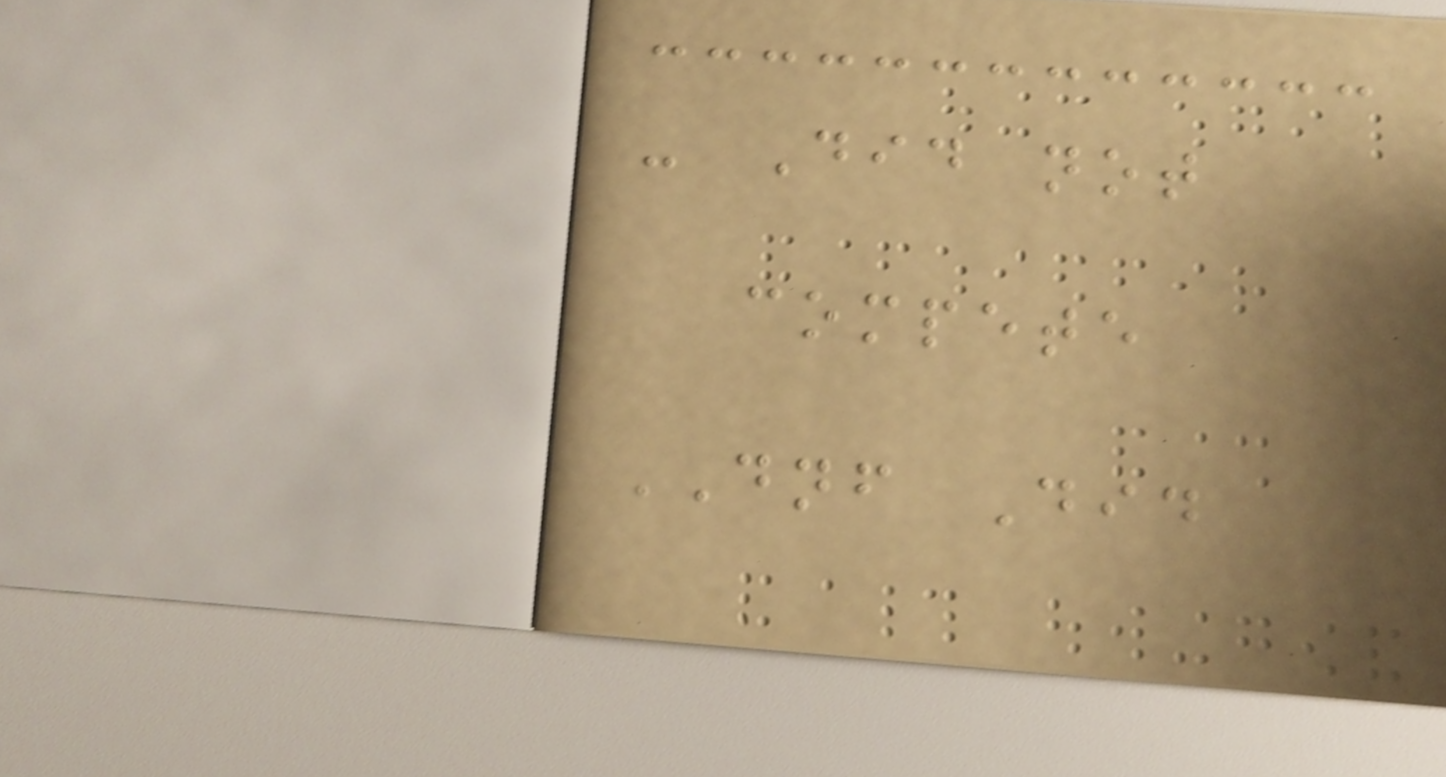- Did not
compete
DNF Did
